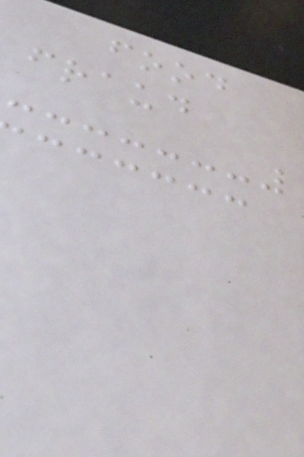food
fraud
